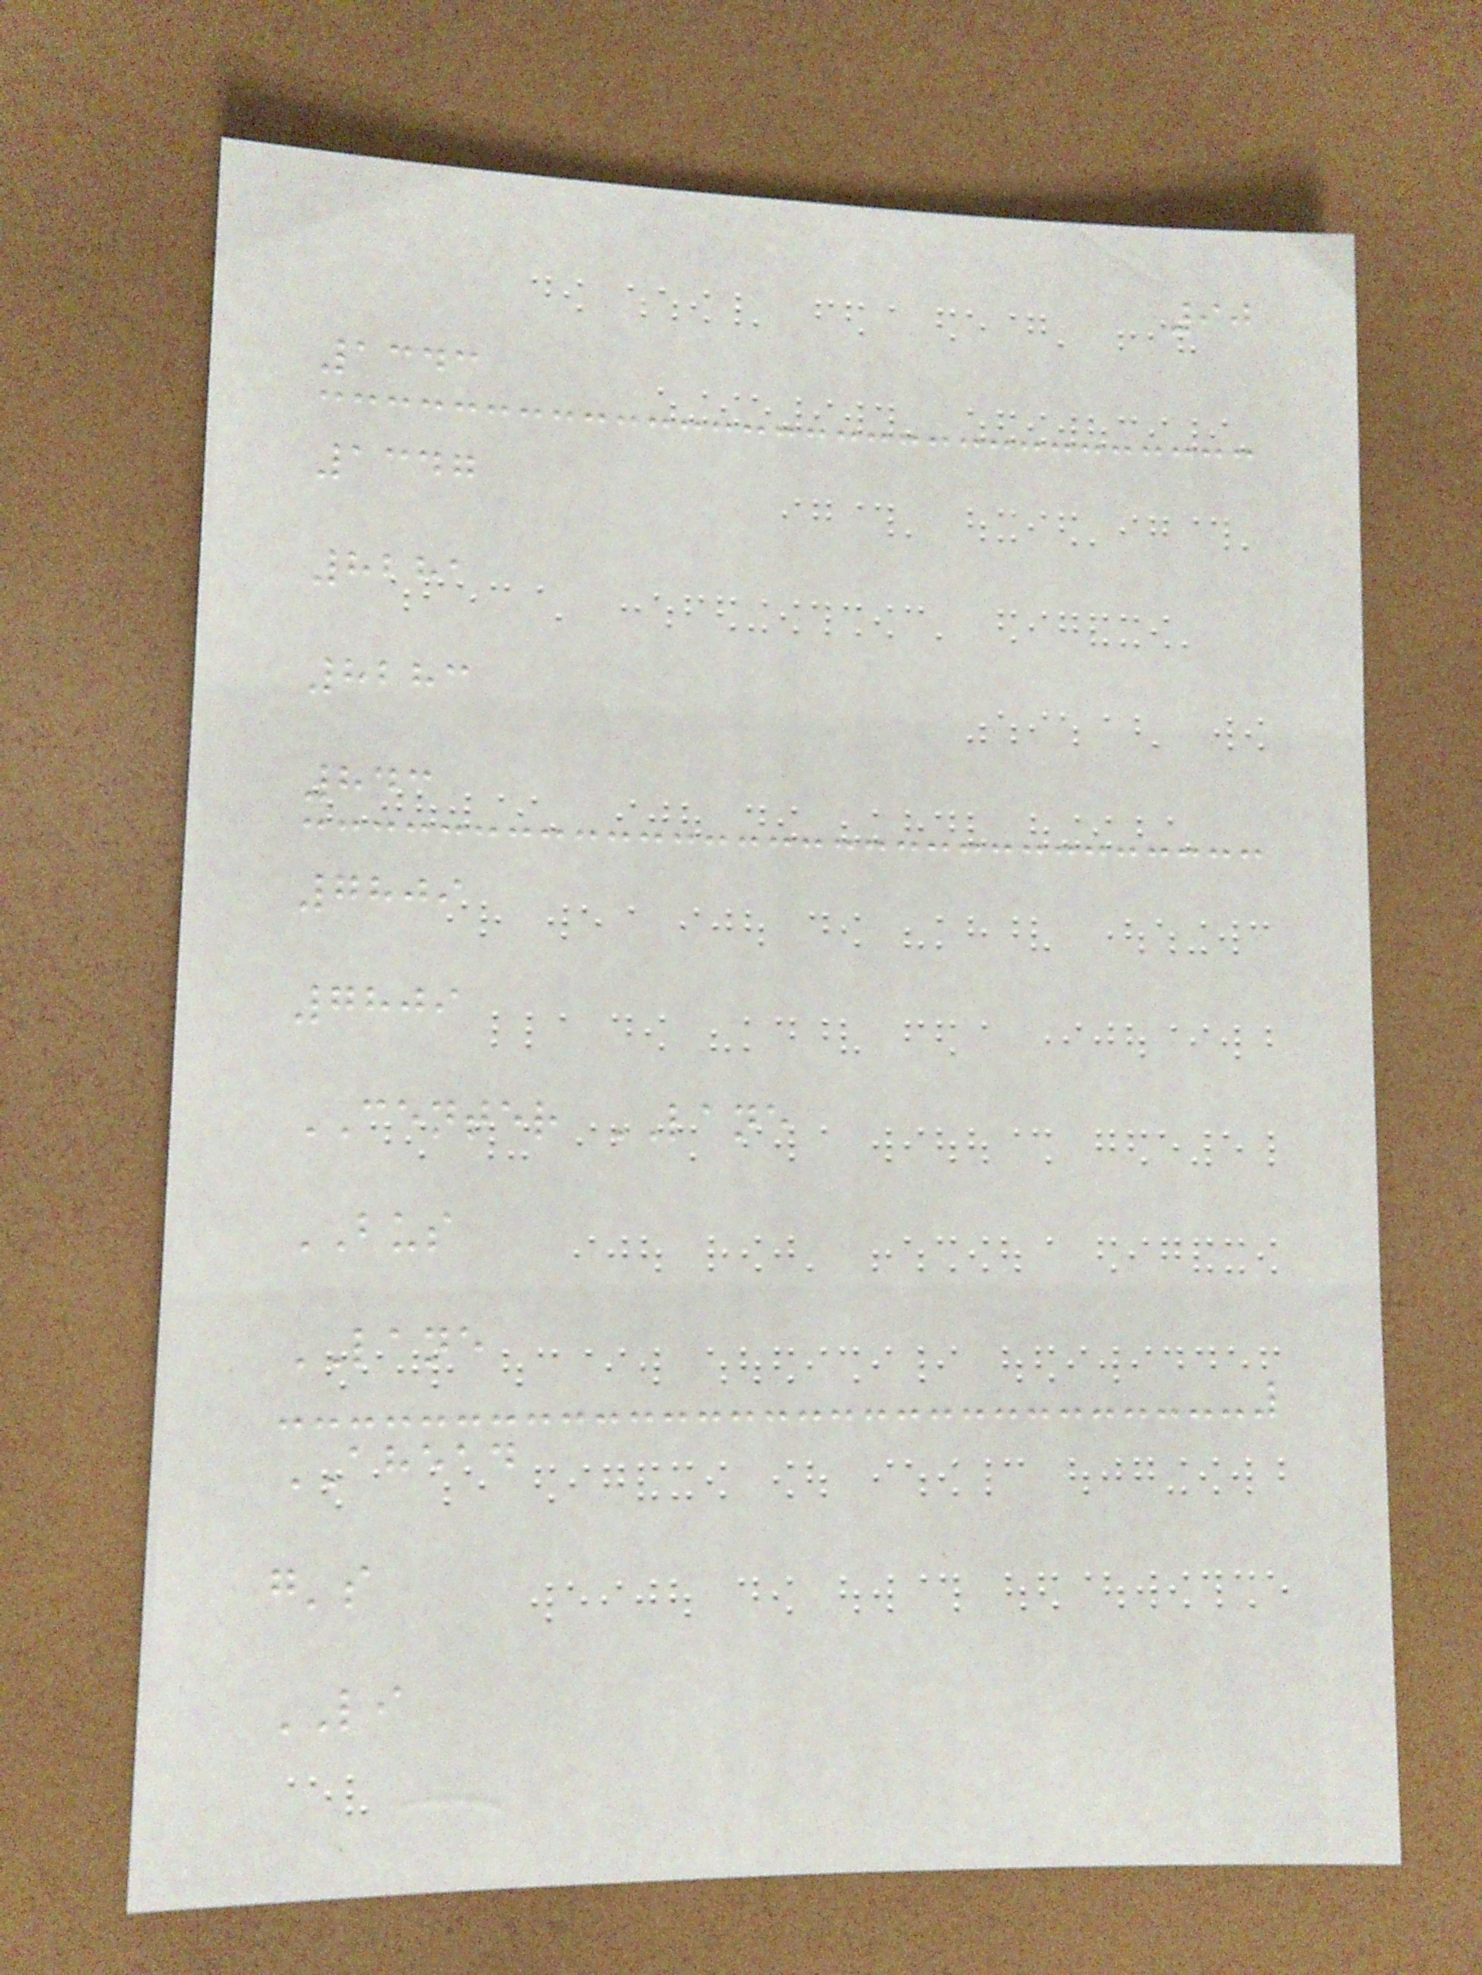90
1343
1347
8281
8283
843
7809
7809
CENTER LANE
BUS
LANE
AHEAD
g's
LI
